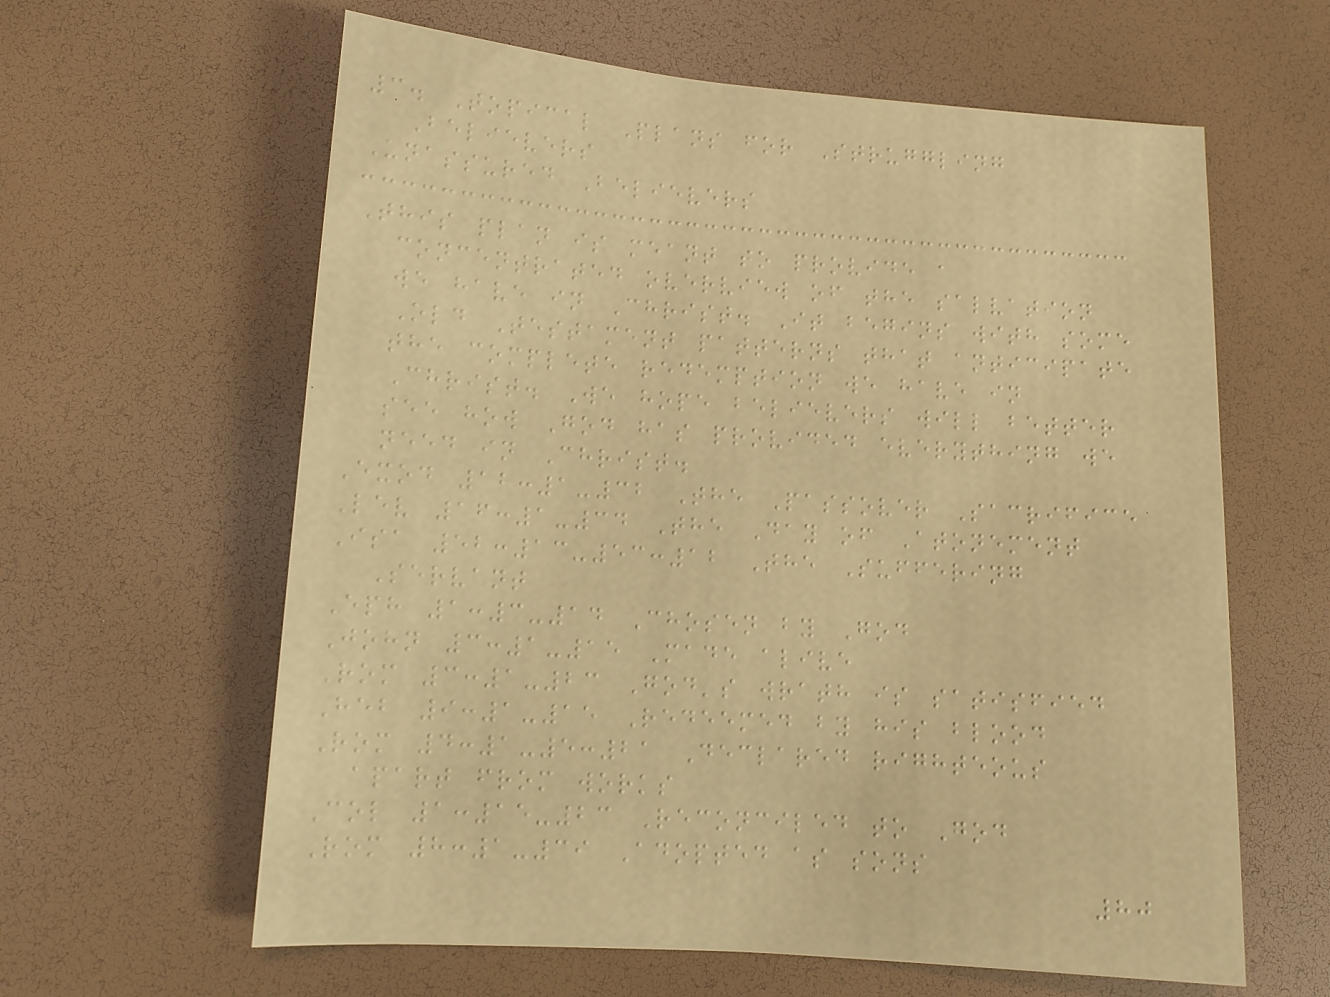3. Topical Plans for Struggling
Believers
Unassured Believers
This plan is meant to provide a
concentrated overview of the salvation
we have in Christ. It begins with some
Old Testament patterns that anticipate
the complete redemption we have in
Christ. We hope believers will better
see how God has provided everything we
need in Christ.
Exod 12:1-32 The Passover Sacrifice
Lev 16:1-34 The Day of Atonement
Isa 52:13-53:12 The Suffering
Servant
Eph 1:3-14 Chosen by God
John 3:1-15 Made alive
Rom 3:1-23 God's wrath is satisfied
Heb 9:1-15 Redeemed by his blood
Rom 4:1-5:21 Declared righteous
apart from works
Col 1:15-23 Reconciled to God
Rom 8:1-39 Adopted as sons
80
